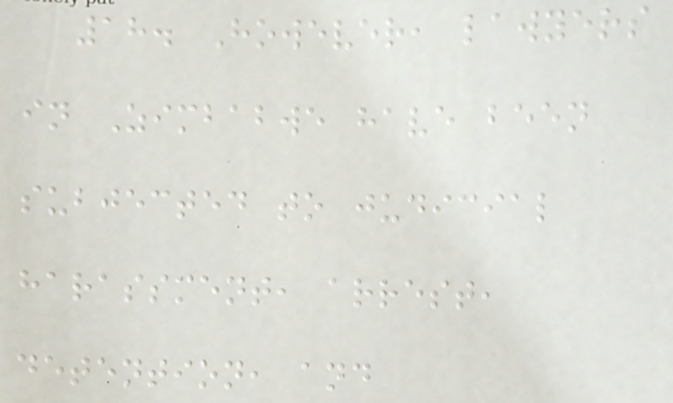18. However, lawyers
in Zimbabwe have been
subjected to judicial
harassment, arrest,
detention, and
